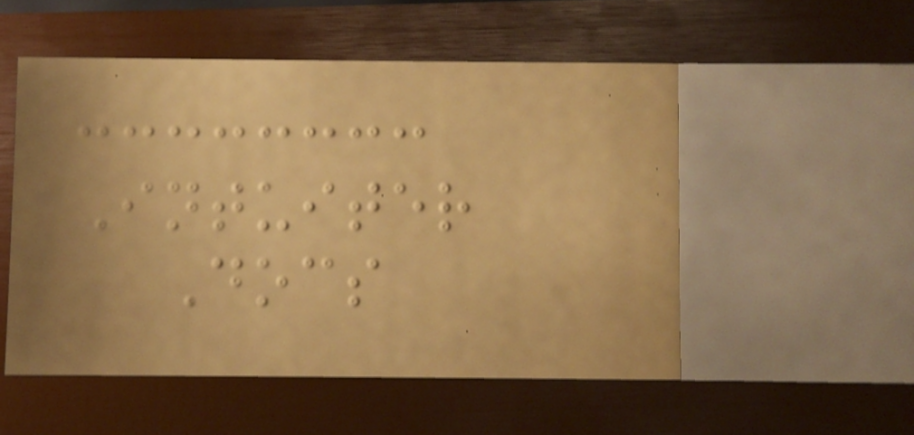Intuiter
Docs
